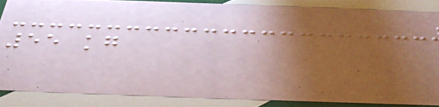55 kg
